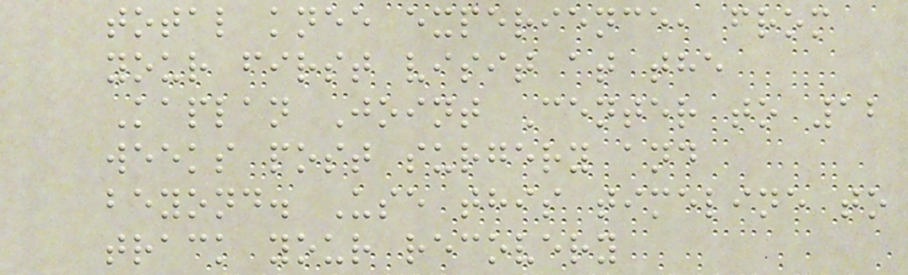total knee experience, from
your first visit at the
Kaplan Joint Center to 12
weeks post surgery and
beyond. Use this timeline to
track your recovery
